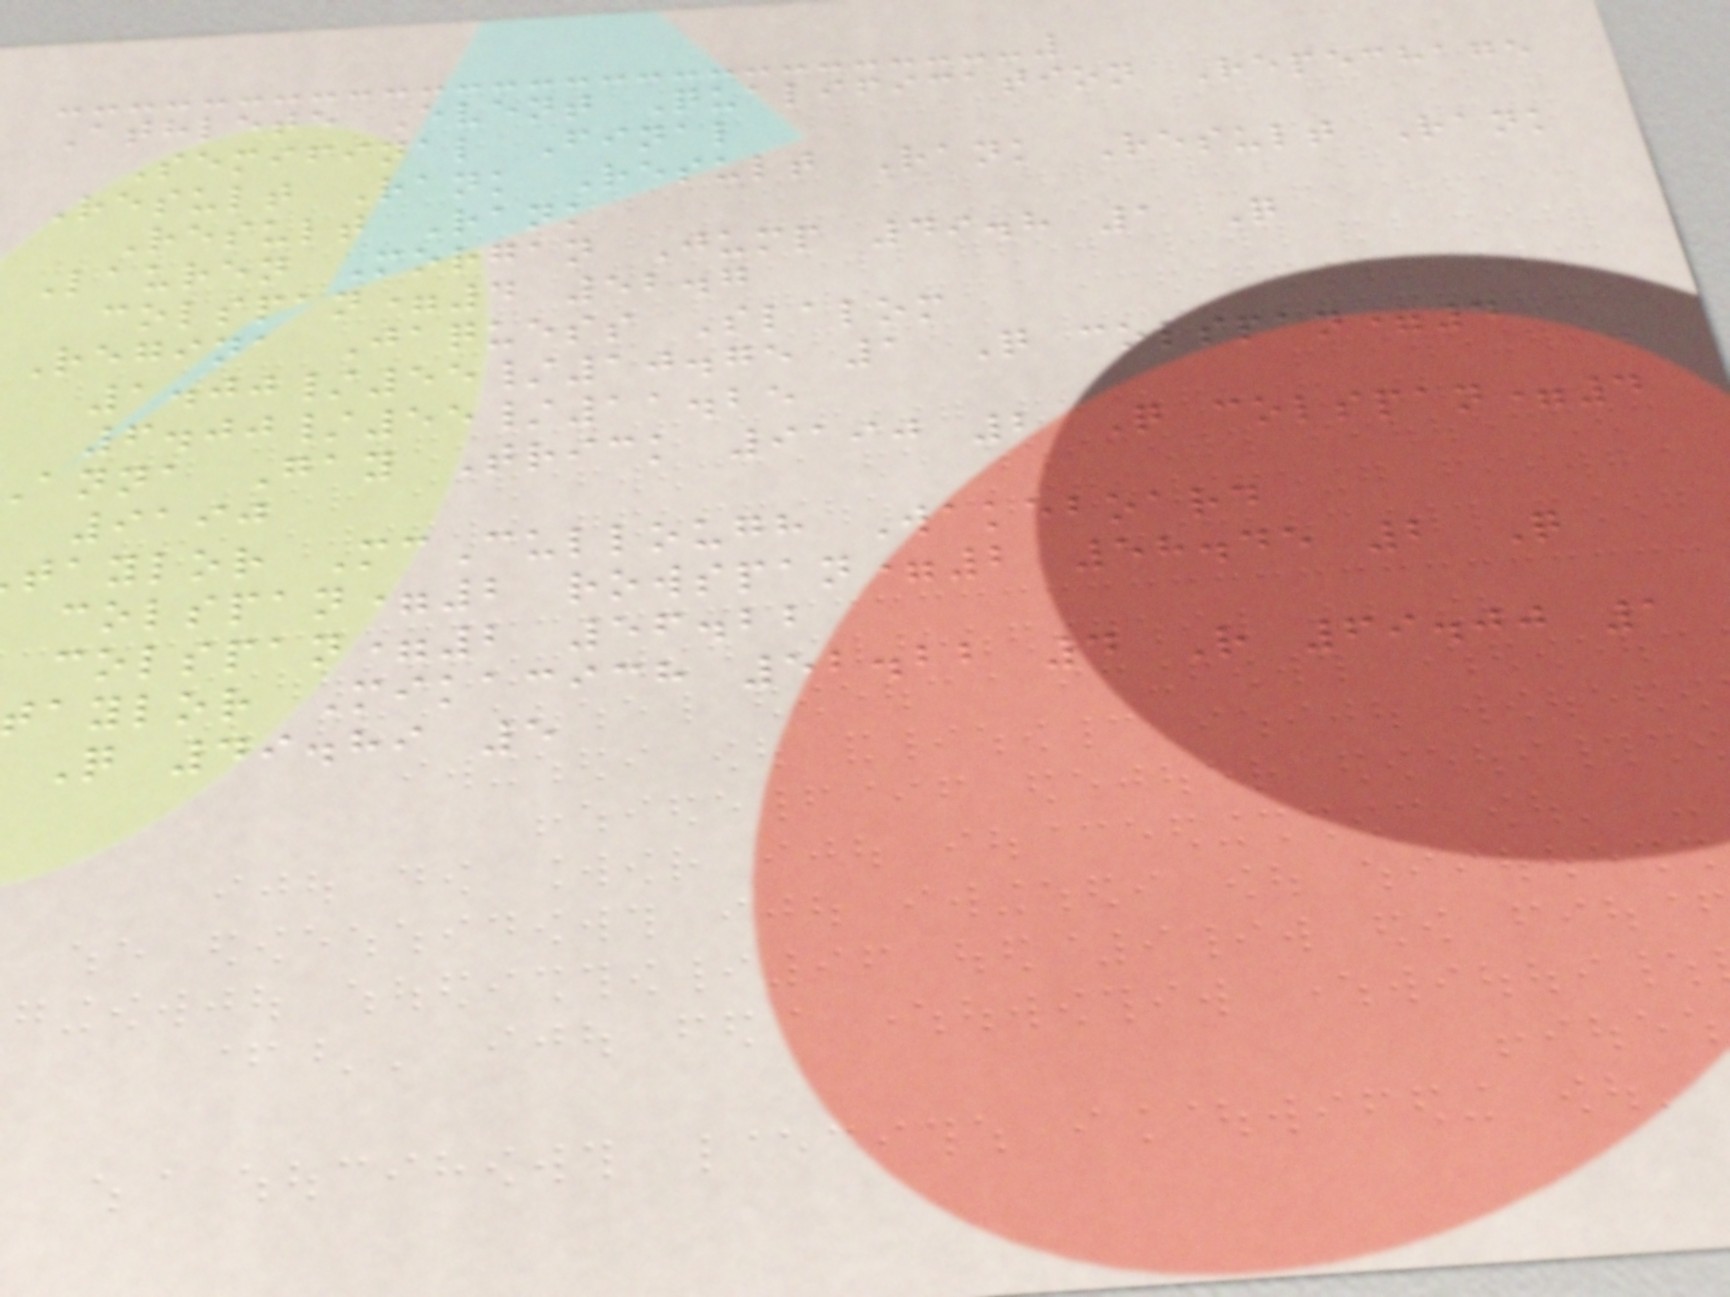Athlete Event Qualification Repechage
Semifinal Final
Result Rank Result Rank Result Rank
Result Rank
Lauren Morgan Jump 49.8 1 Q
colspan=4 52.7
Regina Jaquess Slalom
1.00/55/10.75 1 Q colspan=4
6.00/55/11.25
anna Gay Trick 9190 2 Q colspan=4
9190
taylor McCullough Wakeboard
colspan=2 rowspan=2 58.45 2 Q
colspan=2 56.22
taylor Mikacich 52.22 4 R 69.00 1
Q 49.89 5
